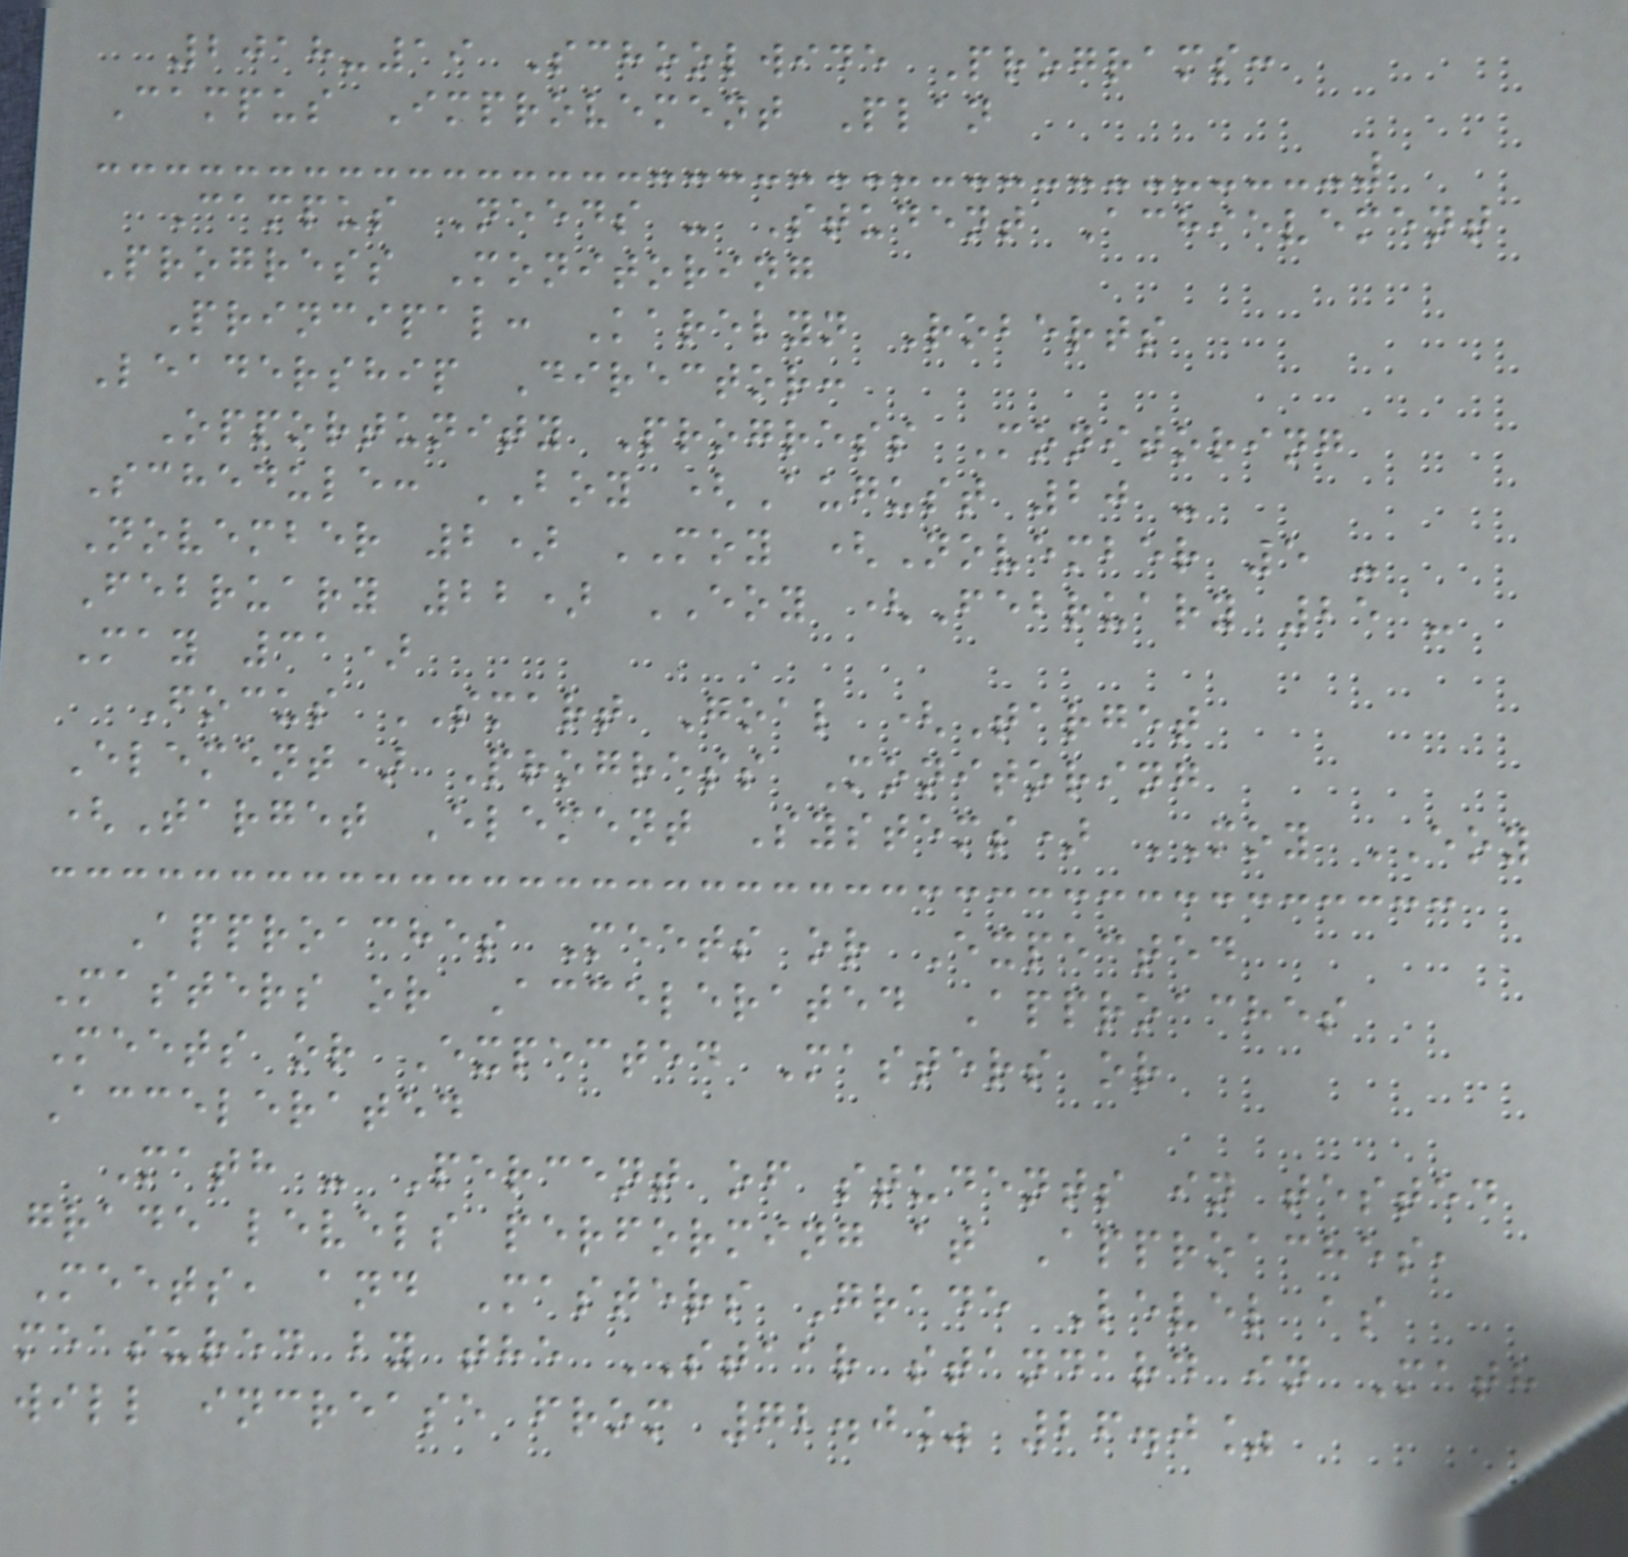2018-19 Schoolwide Programs:
Campus Improvement Plan
Campus Needs - Student Achievement
Progress Monitoring
Principal: Karelyn Roberts
Leadership Director:
Opportunity Progress Monitoring
Schedule: BOY (August 20 -
November 2) MOY (November 5 -
February 22) EOY (February 25 -
May 31)
Focus SMART Goal (Target
Element) Progress Monitoring
(Target Element Systems) MOY EOY
Approaches Meets or Expected
Masters or Accelerated Approaches
Meets or Expected Masters or
Accelerated
Math - Percent of students in tested
grade levels performing at Approaches,
Meets, and Masters Grade Level as
measured by the STAAR standard in Math
will increase from 72.0% 26.0%
